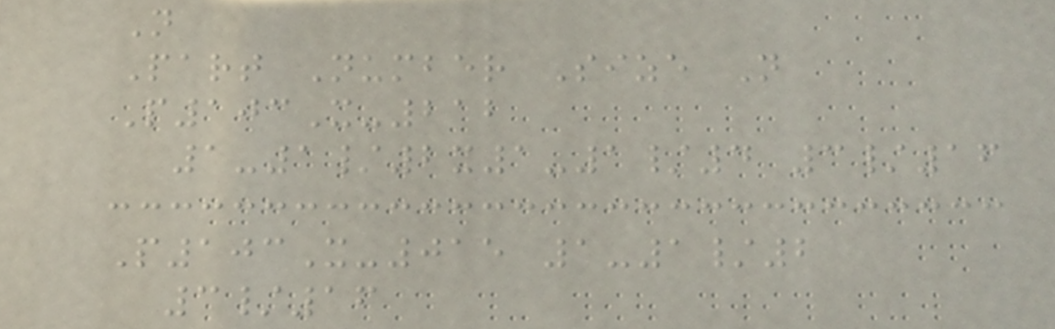N
Part Number Size N
P103X-212
1-1/2x1-1/4 3/16
P103X-015 1-1/2
3/16
